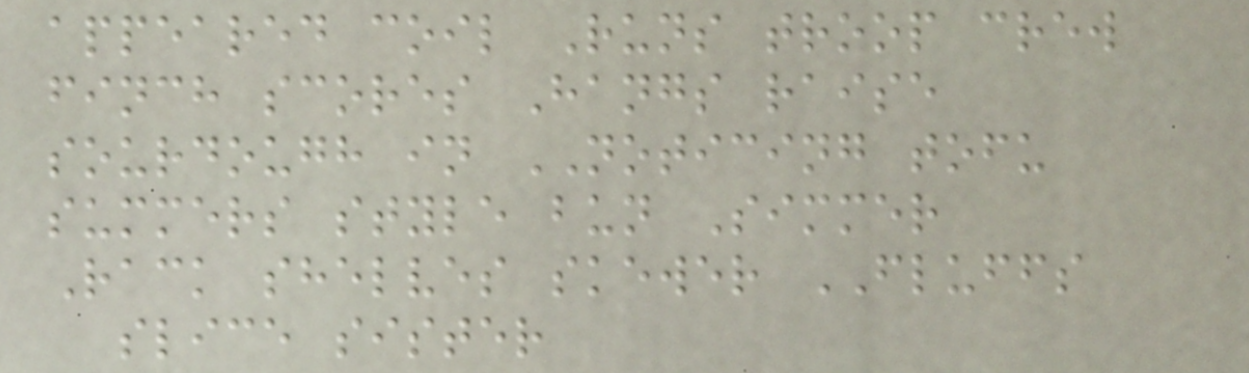appeared coil Runs troop crew
finch scores Hangs raise
sourdough in NOTICING tofu
summers style bun Simmer
Rack shelves skewer FLUFFS
slice sister
